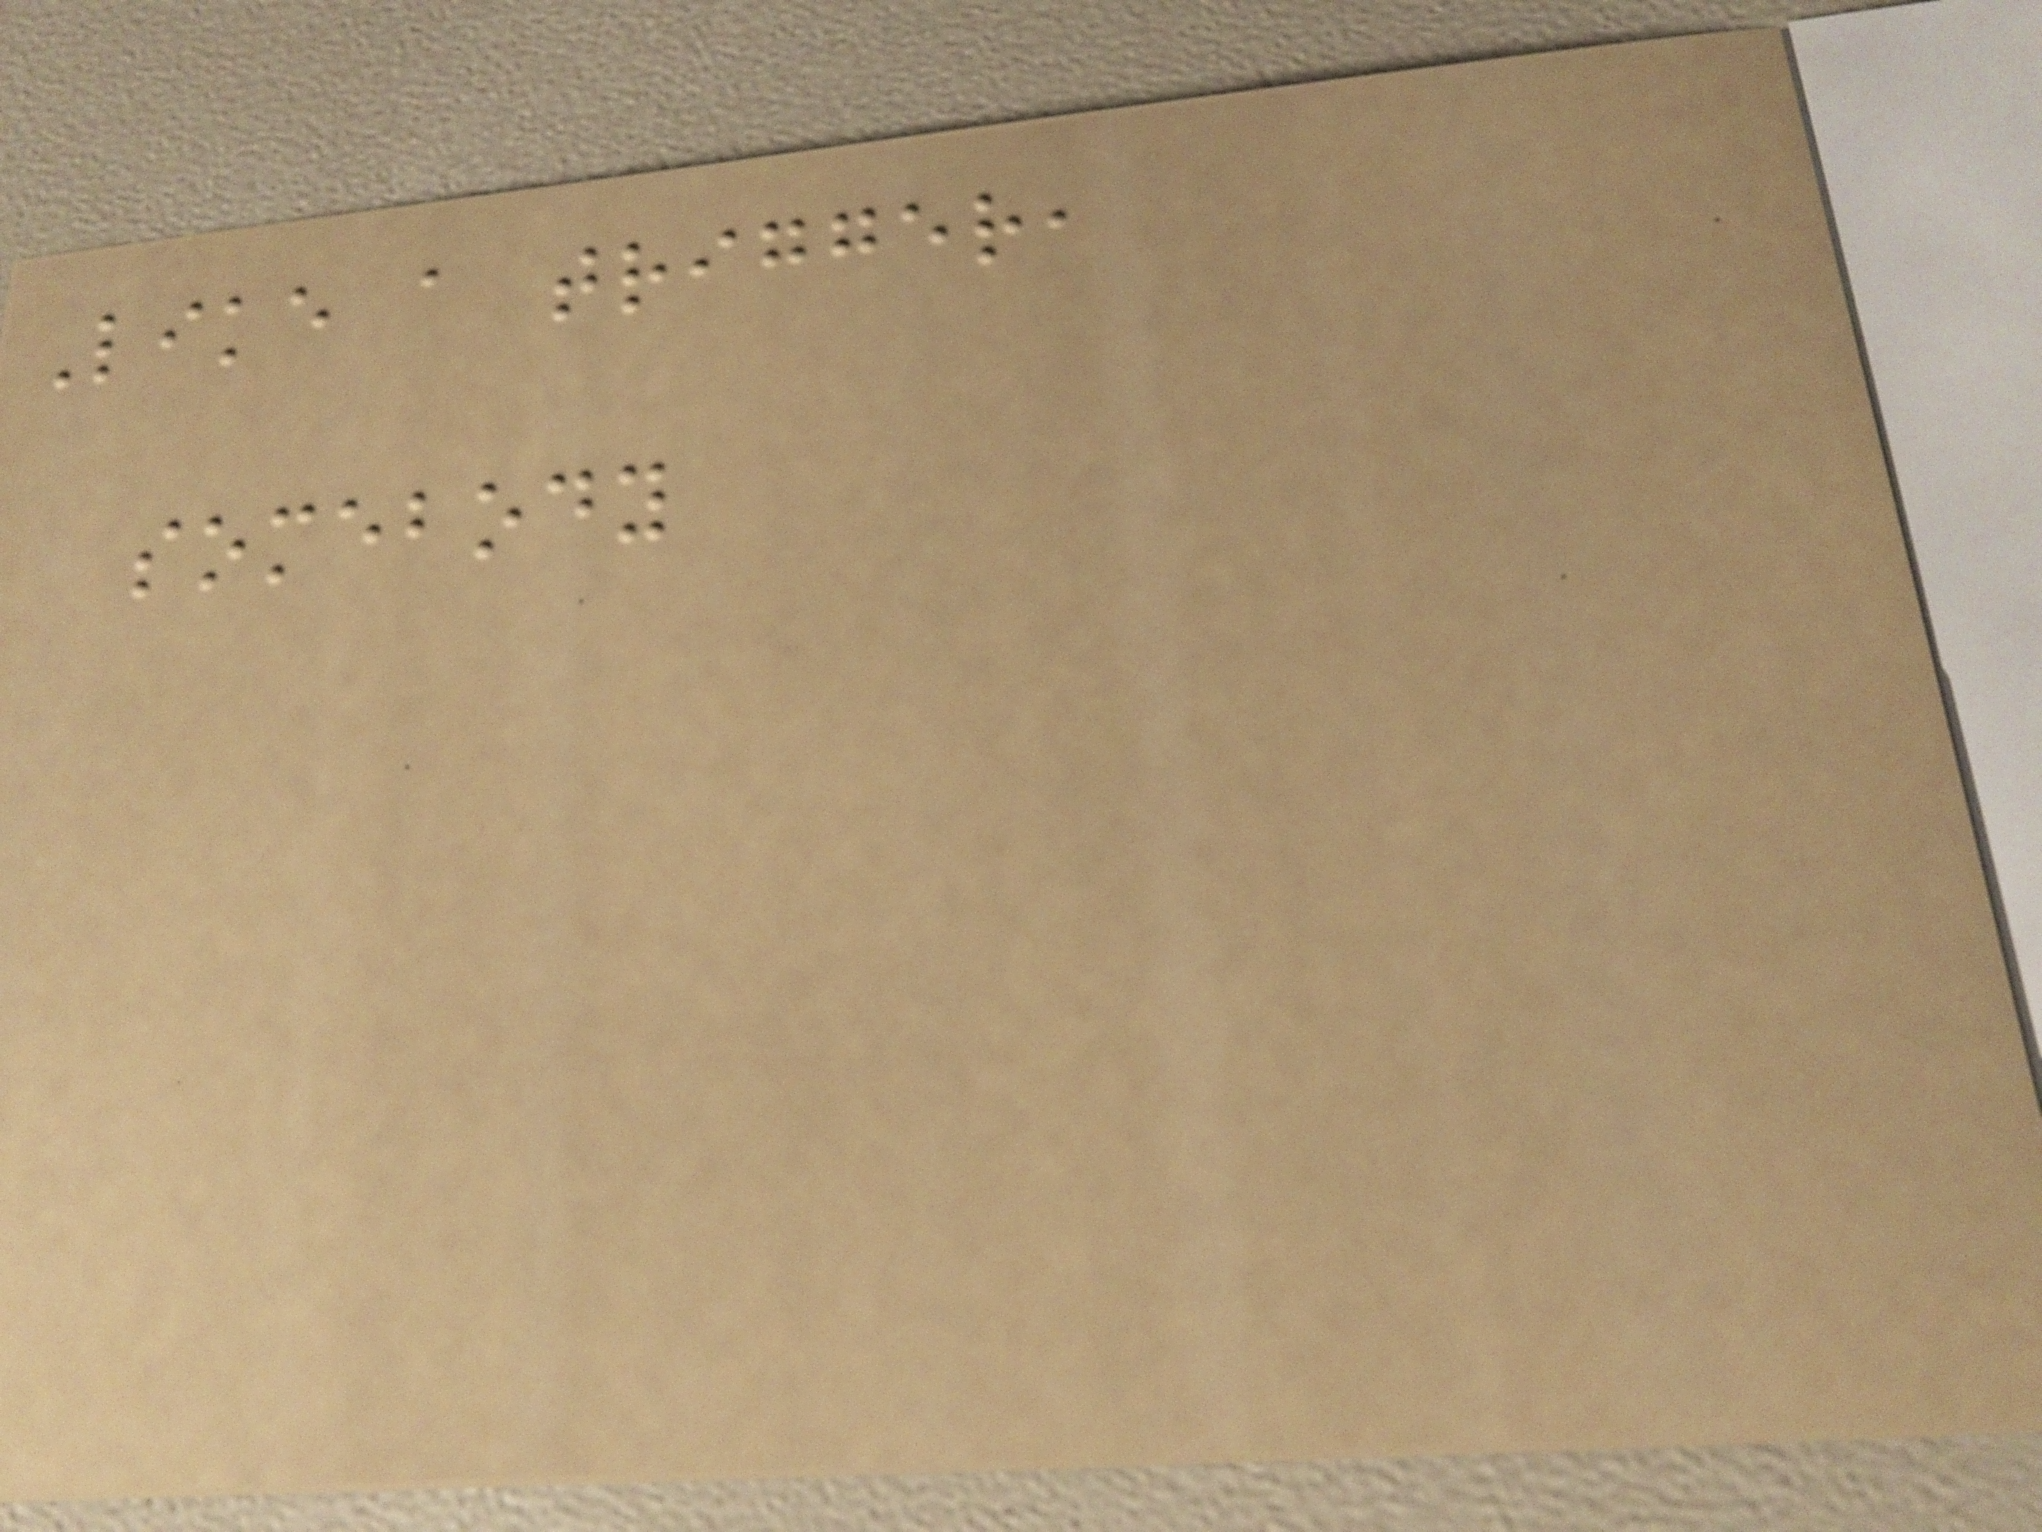Like a trigger,
somebody
